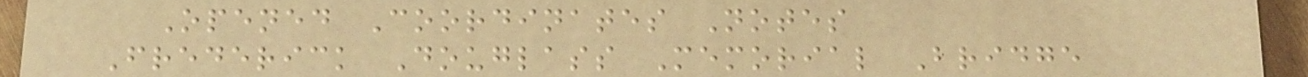Opened Coordinates Notes
Frederick Douglass Memorial Bridge
